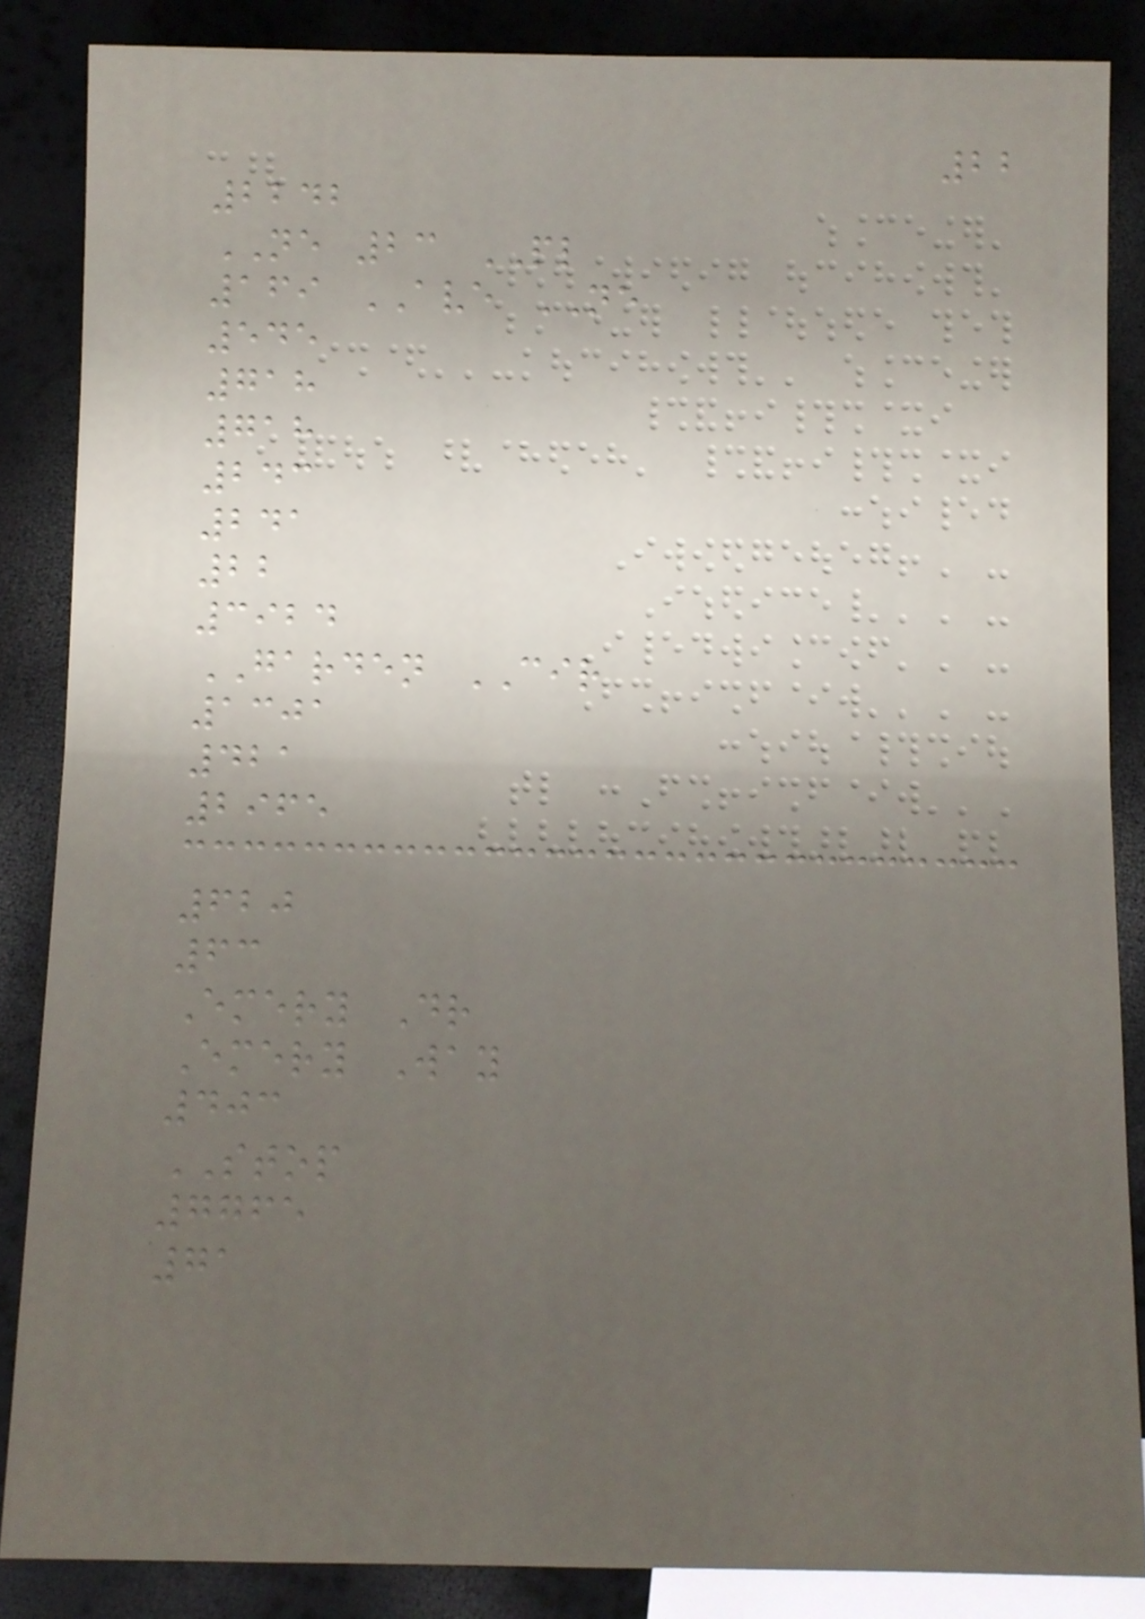22
2242
NE 23 PL
169 AVE NE
545
718
718
243
241
22
3924
GARDEN CIR
1301
421
2965
620
63
Emery Dr
Emery Way
403
STOP
7765
71
